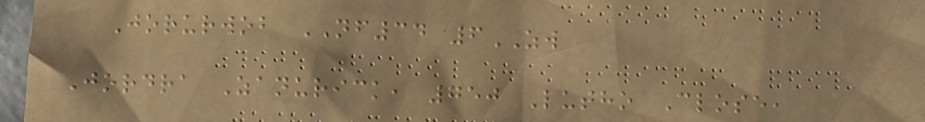Jorurwob NF34 6ZW
Jordra Zanurick, 750 Lutho Close,
